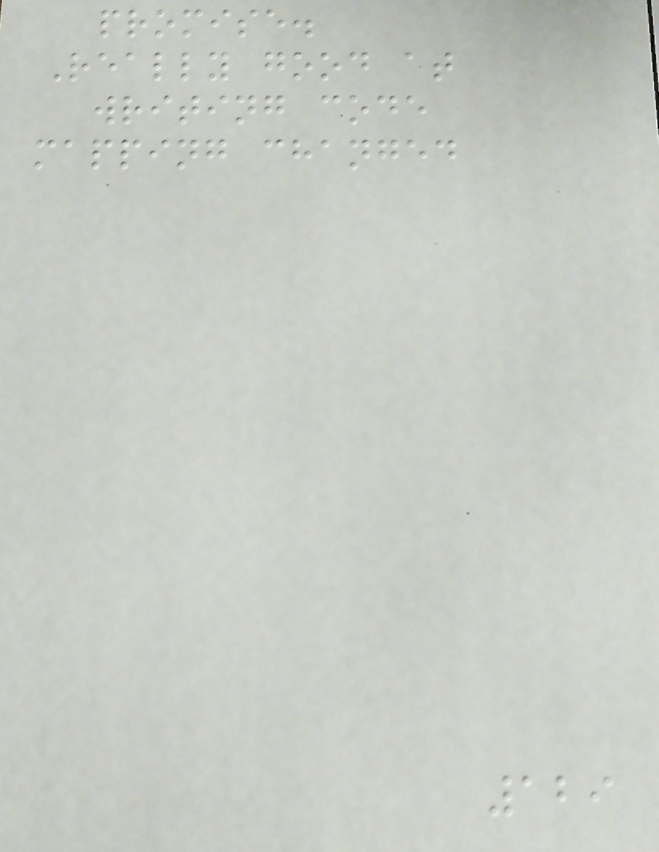promise.
Really good at
writing code
mapping changed
129
